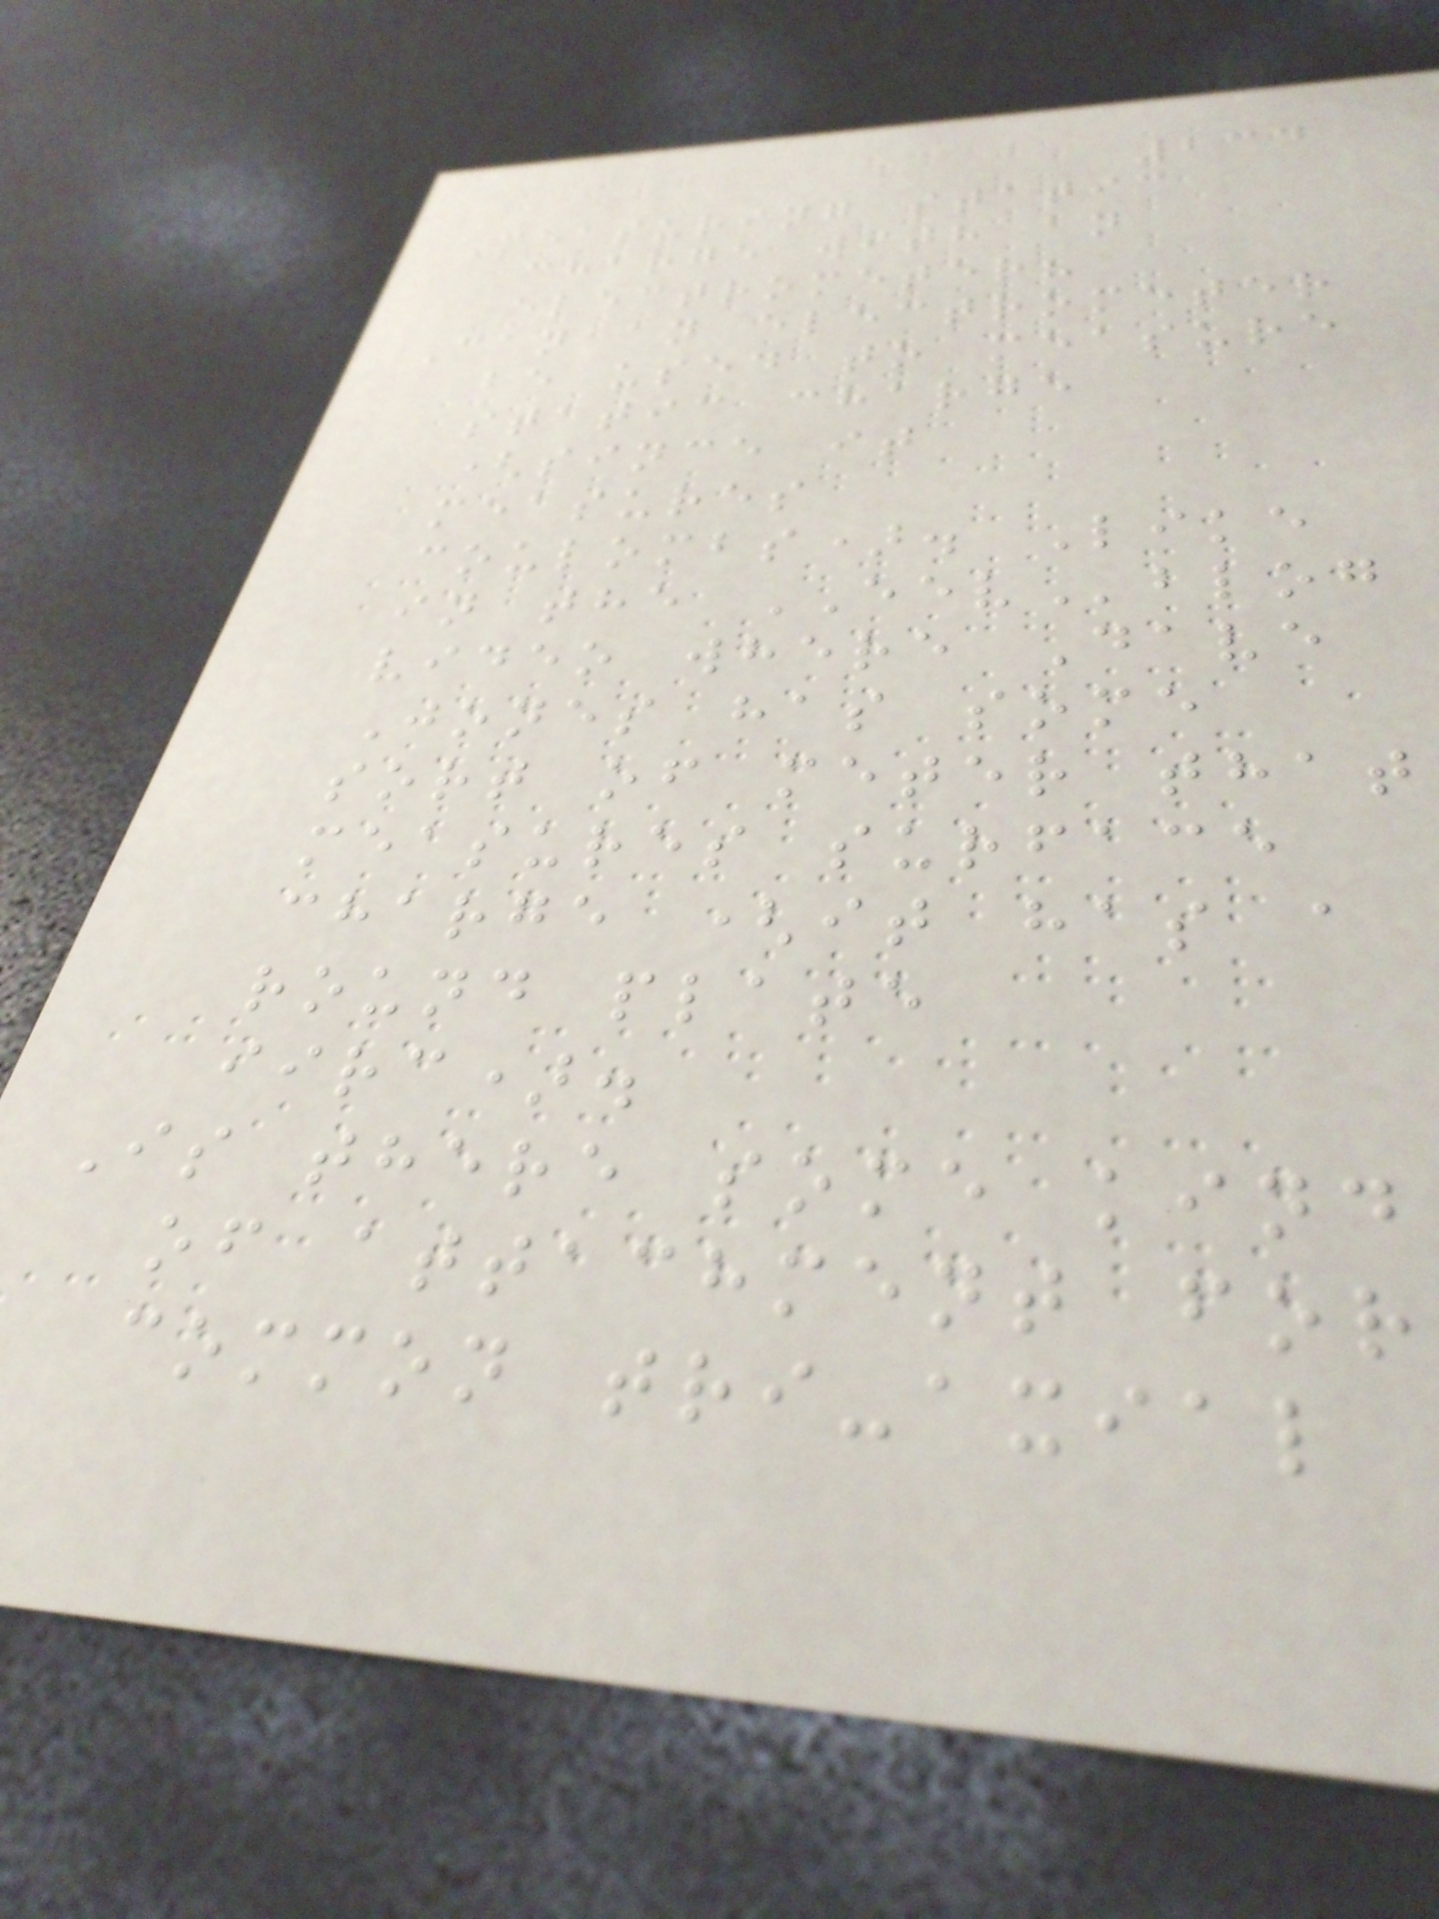234
Measuring static
charge with an
electrometer?
Can an electrometer
be used to measure
static charge
(since it
measures
coulombs). Like
in the EEVblog
video where Dave
Jones has some
sort of meter that
measures surface
charge (it has a
round plate
iirc).
Is there some kind
of attachment for
common tri-axial
